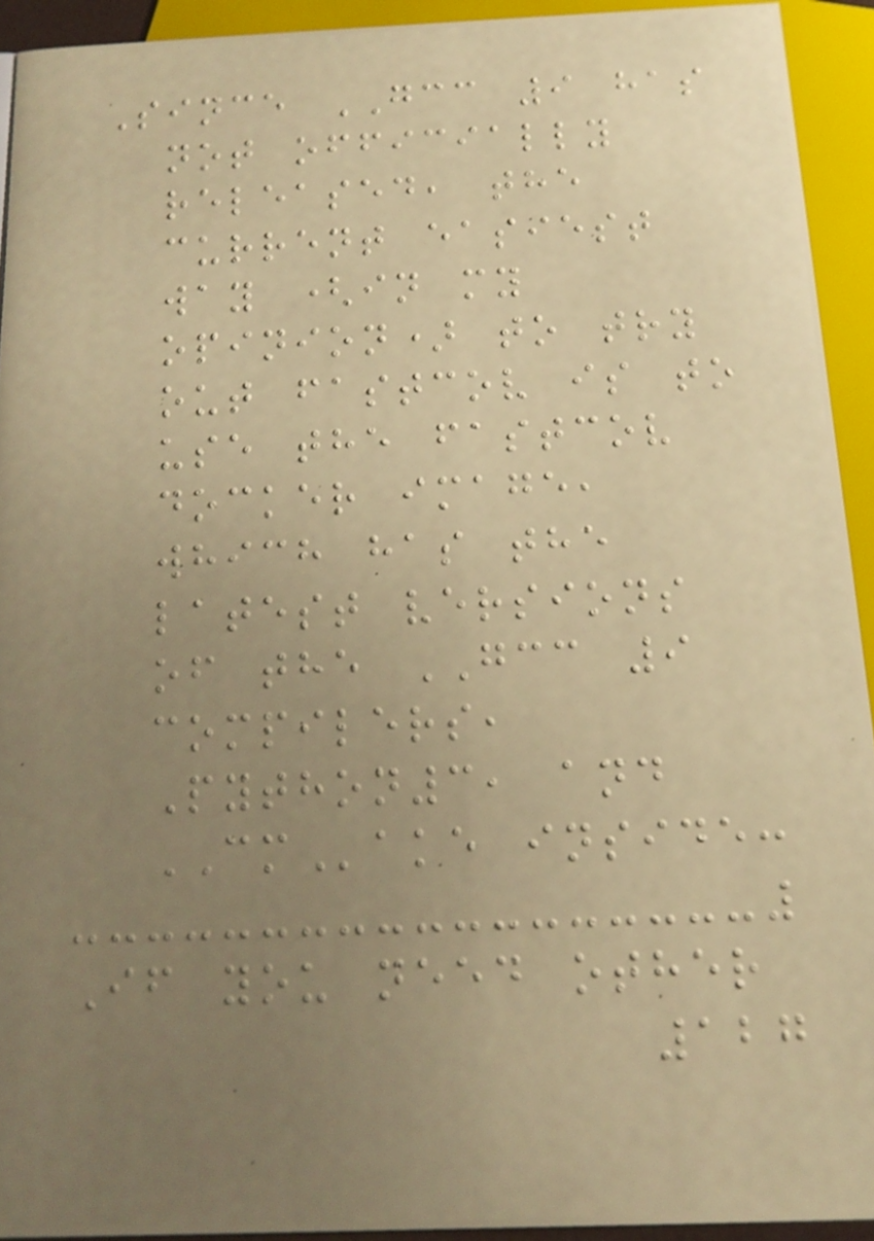Since GCC 9 has
not officially
released, the
current easiest
way (in my
opinion) to try
out fastcov is to
use the fastcov
docker image,
which has the
latest versions
of the GCC 9
compilers,
Python3, and
CMake inside:
If you need other
127
